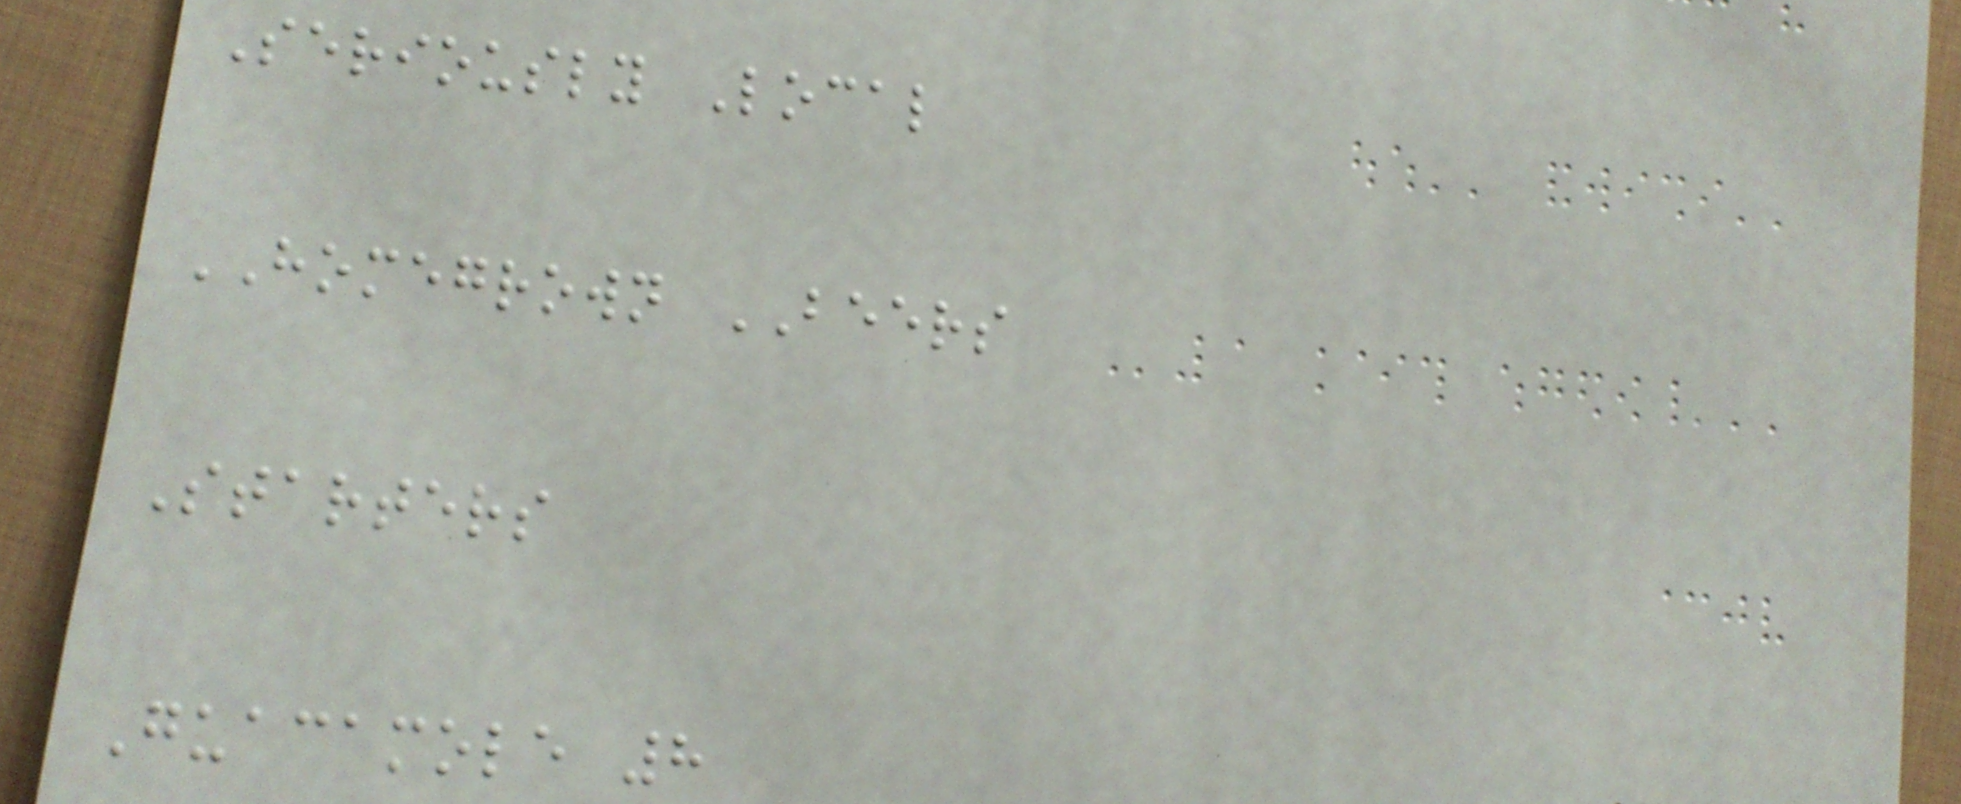Seriously Local
HOMEGROWN BEERS
Starters
Guacamole 8
